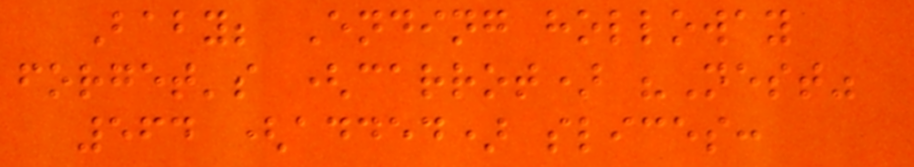Baby; Ending holloway
forget's (carrot) "Nest"
564 (added) slices:
